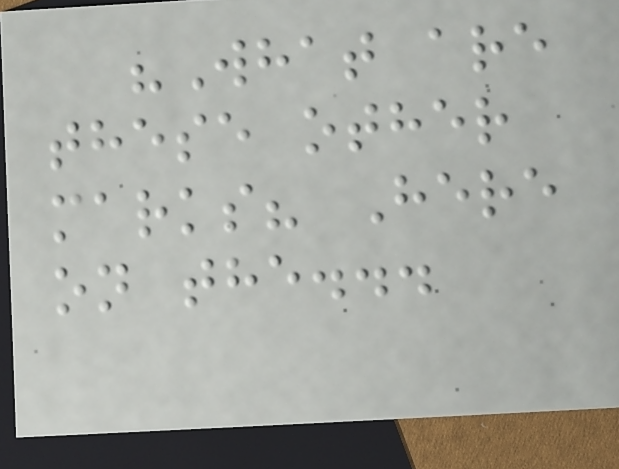"What are
these other
marks? Here
on the...
